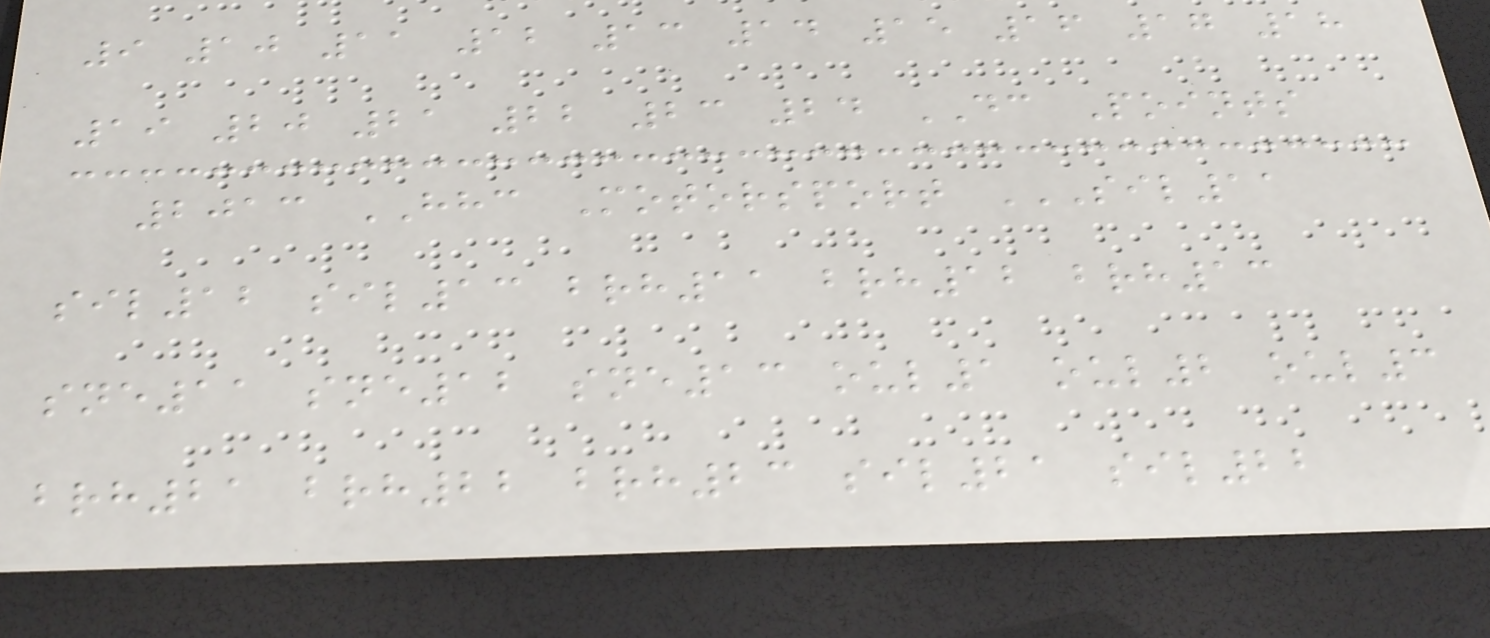9 10 11 12 13 14 15 16 17 18
19 20 21 22 23 24 DC Points
2013 HHC Motorsport SIL11
SIL12 SIL13 BRH11 BRH12 BRH13
SNE11 SNE12 SNE13 OUL1 OUL2 OUL3
BRH21 BRH22 BRH23 SIL21 SIL22
